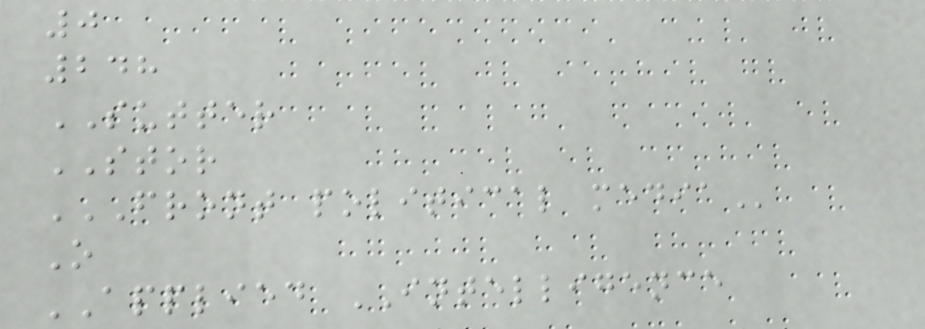0
248
SUTTER
STOR
FRONT POLITICAL MEDIA
O
APPLIED INTELLIGENCE
